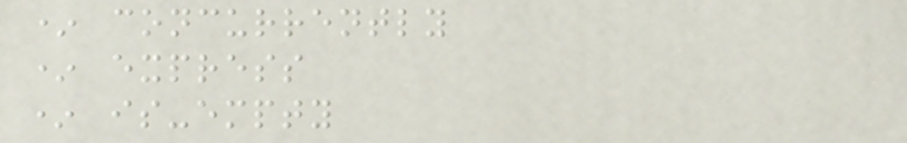* concurrently
* express
* is-empty
